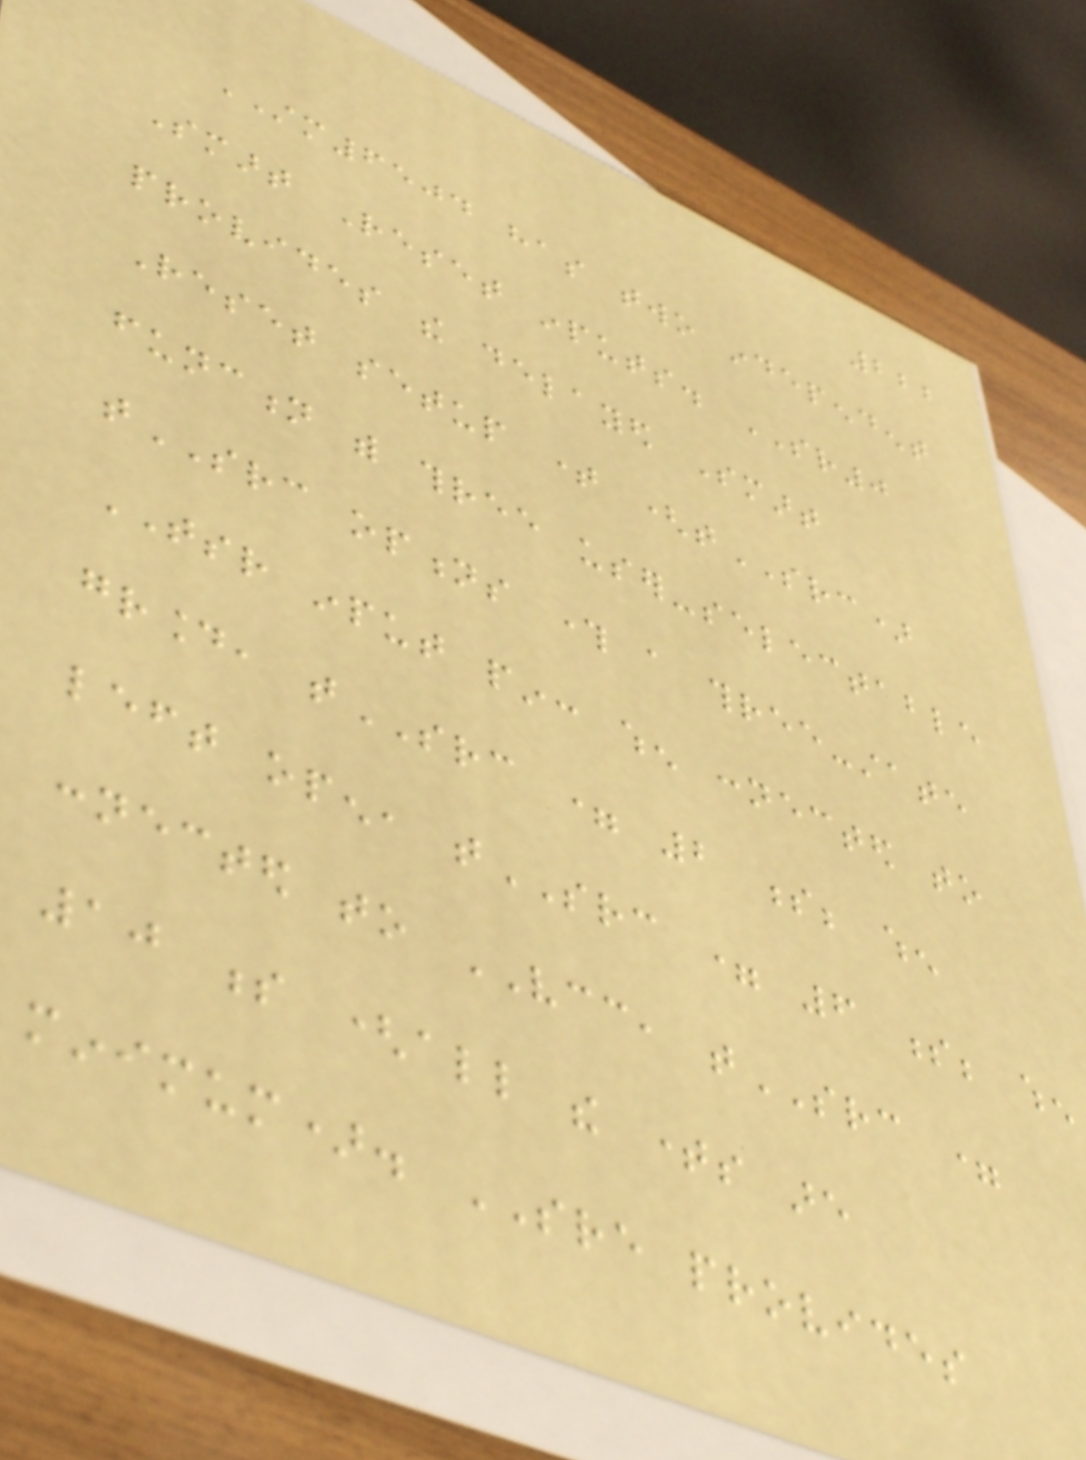222
STM6504 has two independent
Smart Reset inputs. SR0
provides the delayed Smart
Reset setup time (tSRC)
function with three user-selectable
tSRC options through a three-state
TSR input pin: when connected to
ground, tSRC = 2 s; when
left open, tSRC = 6 s; when
connected to VCC, tSRC =
10 s (all the times are
minimum). SRE provides
